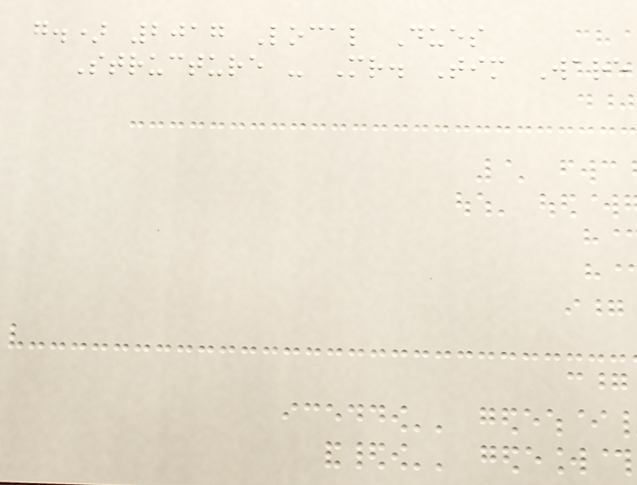g.) 2017 Local Dues
Structure - Mr. Tim Ware
